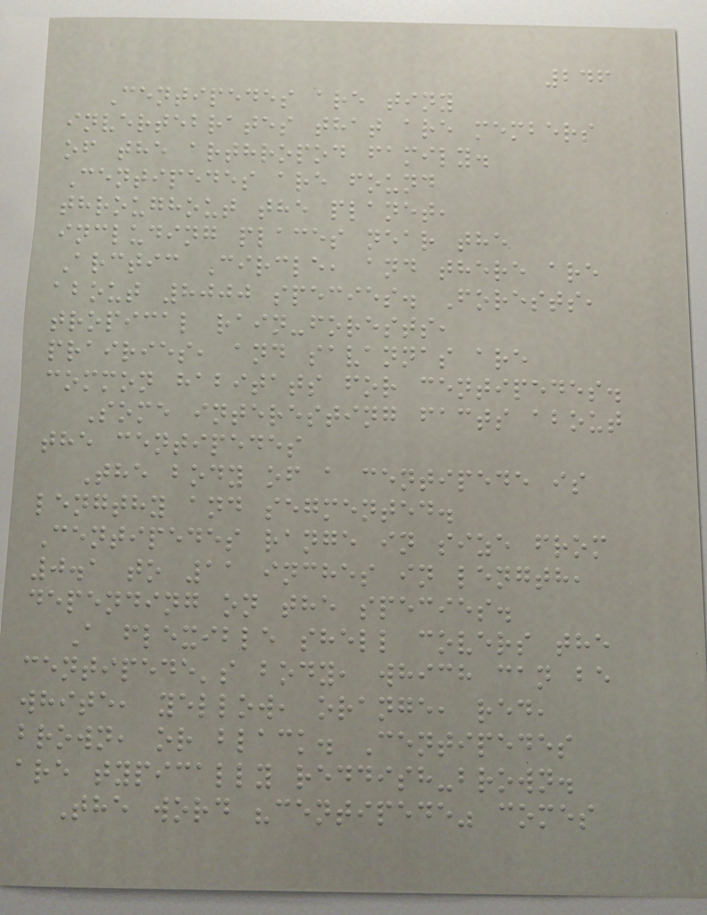246
Centipedes are tiny
invertebrates that are members
of the arthropod family.
Centipedes are found
throughout the planet,
including places near the
Arctic Circle, and there are
about 8000 species. Forests,
tropical rain-forests,
prairies, and savannas are
common habitats for centipedes.
Some interesting facts about
the centipedes
The body of a centipede is
lengthy and segmented.
Centipedes range in size from
0.1 to 11 inches in length,
depending on the species.
A flexible shell covers the
centipede's body, which can be
white, yellow, orange, red,
brown, or black. Centipedes
are typically reddish-brown.
The word "centipede" comes
